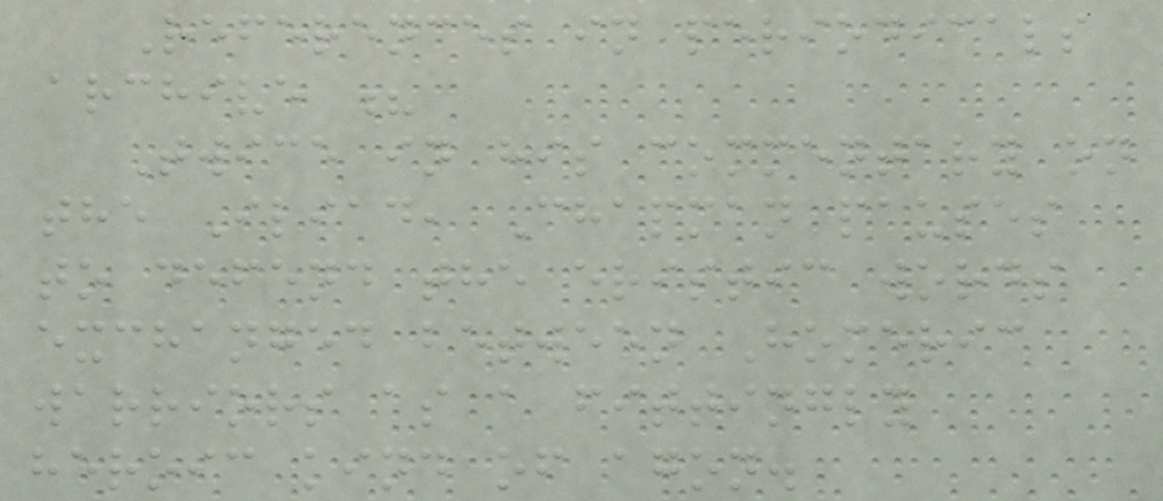References in periodicals
archive ?
Twice in his commentary on
the Iliad, Chapman pauses
to defend the eristic words
exchanged between Homeric
warriors as a fittingly
heroic kind of agon.
